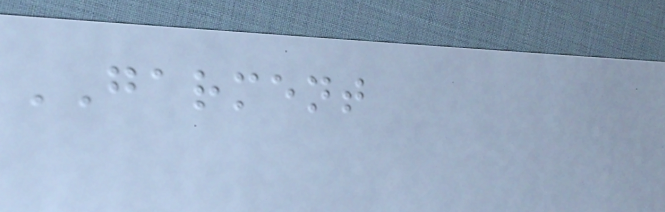GARMENT
